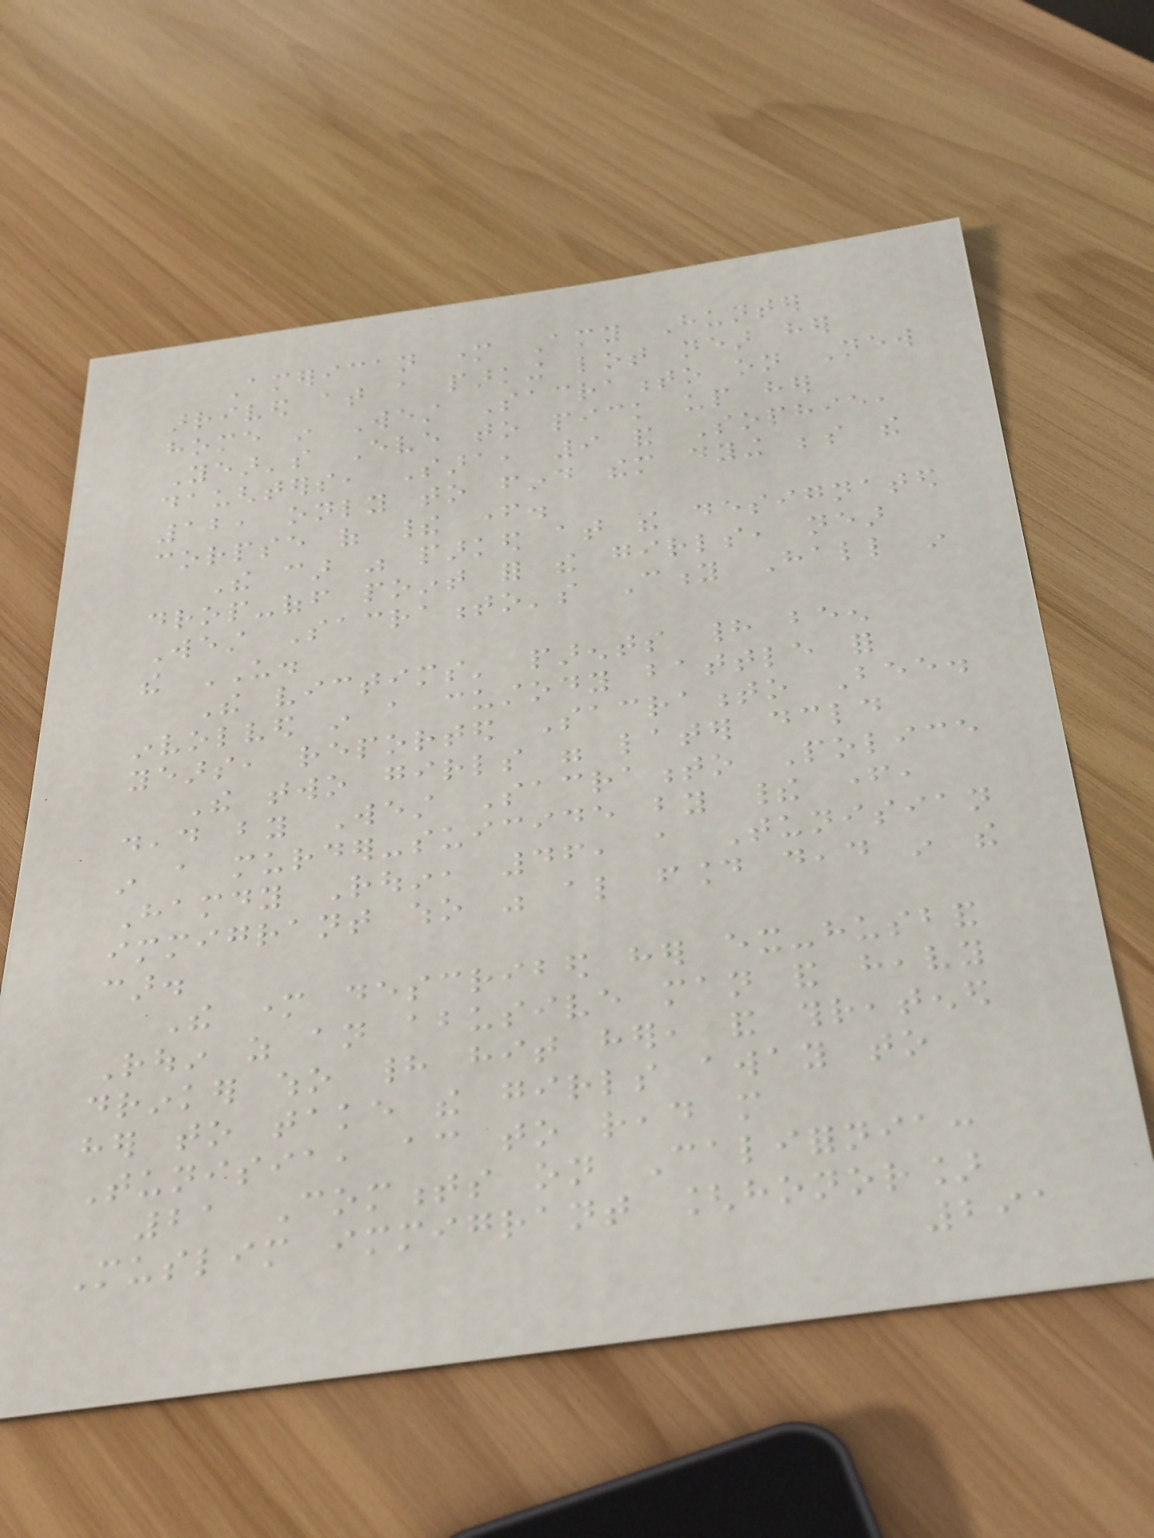American mother Amy Hunter
arrived at a parking lot near her
home in West Sacramento on New
Year's Eve to pick up her
daughters, Sara, 9 and Sophie,
12, only to find them dying beside the
corpse of their father.
The car was parked at the designated
drop-off point for the girls, near
West Sacramento's City Hall in
the US.
The victims' parents had been
involved in a custody battle for
years, reported Sacramento Bee.
The two girls were later declared
dead by West Sacramento Police
in a murder-suicide by their father,
Hamdy Rouin, 46, a Tunisian
immigrant who was also found dead in the
car.
The mother described her ex-husband
Rouin as an abusive man and heavy
drinker who had hit her, and threatened
her to take the girls away to
Tunisia, according to read more
21 Comments on California:
Muslim immigrant [honor]
291
